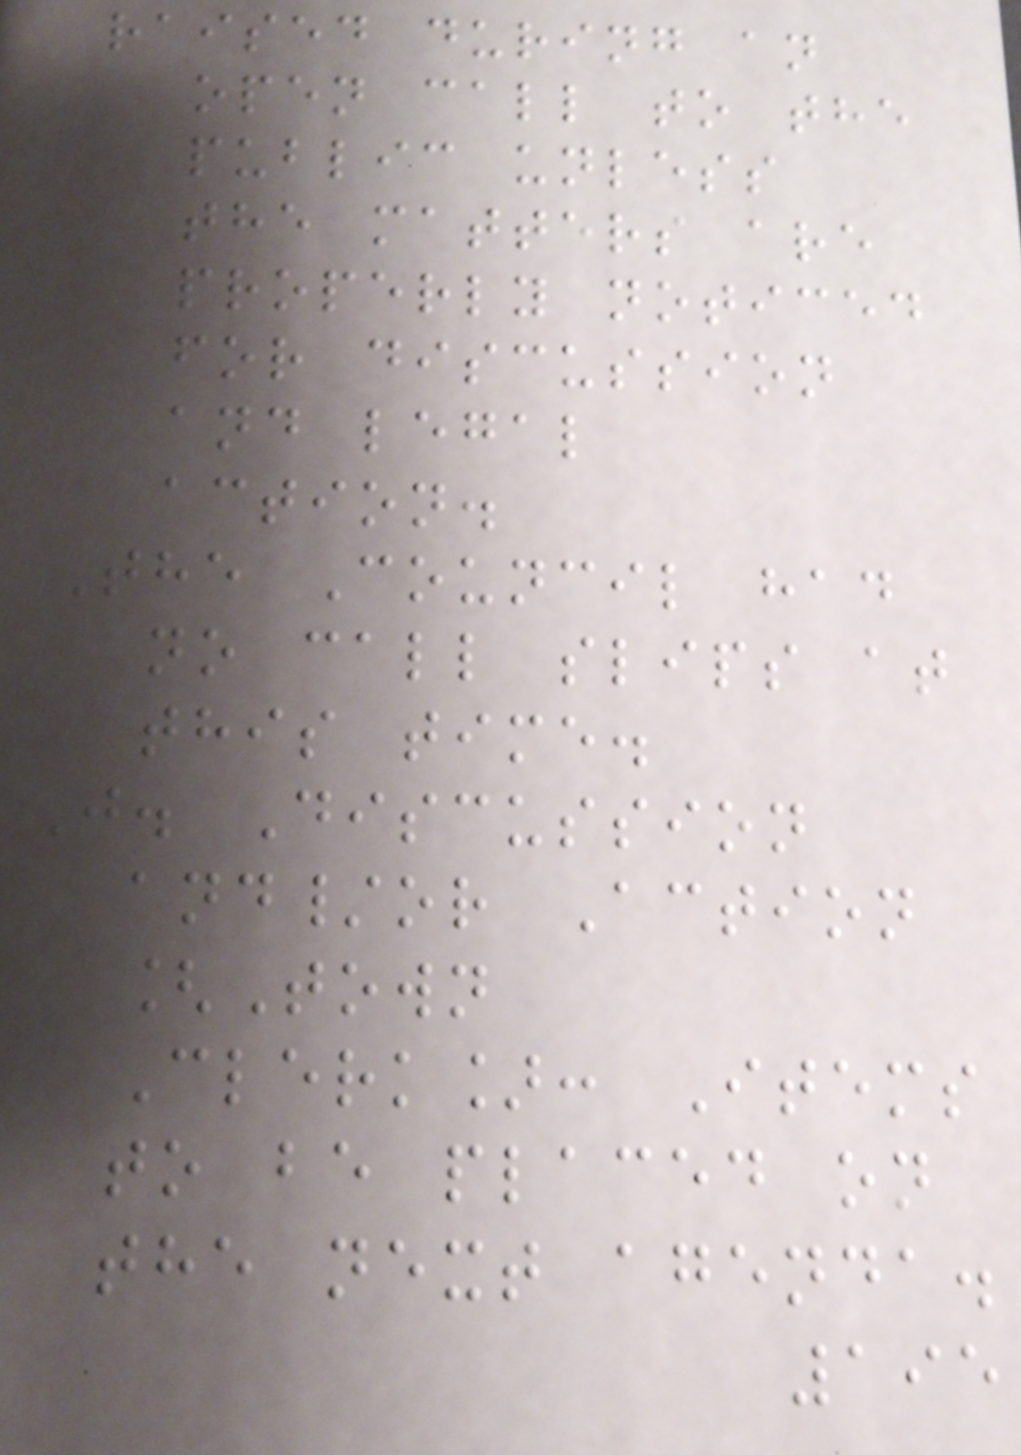raised during an
open call to the
public unless
the matters are
properly noticed
for discussion
and legal
action.
The Council had
no call slips at
this time.
J. Discussion
and/or Action
[Town
Clerk]: Items
to be placed on
the next agenda.
195
